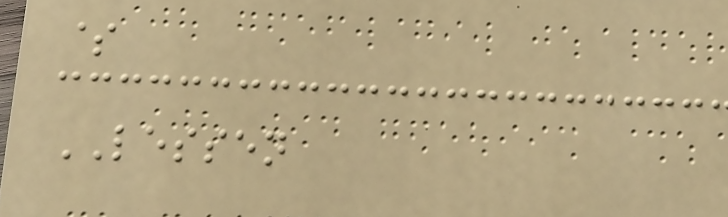$
LESSEN
